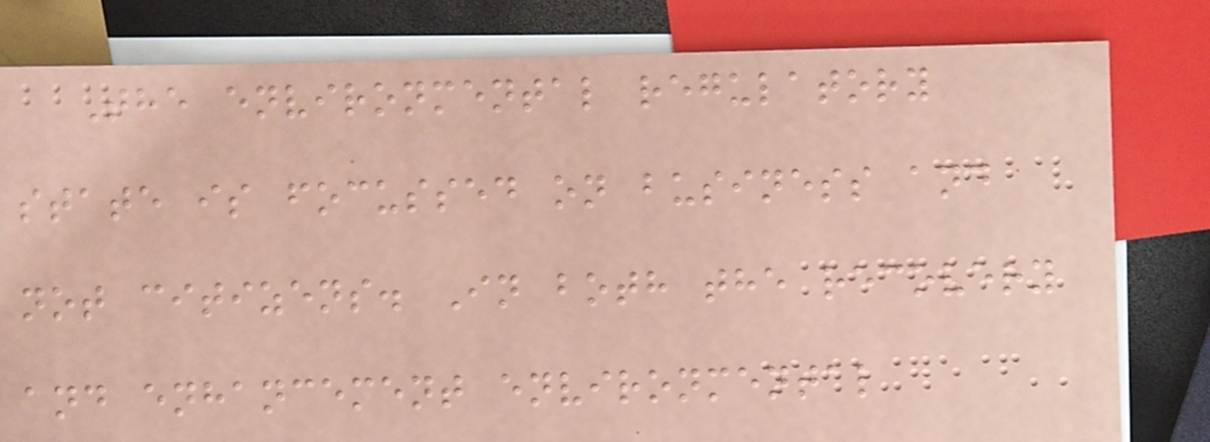The environmental regulatory
state is focussed on business and
not citizens. In both the recovery
and enhancement environmental
